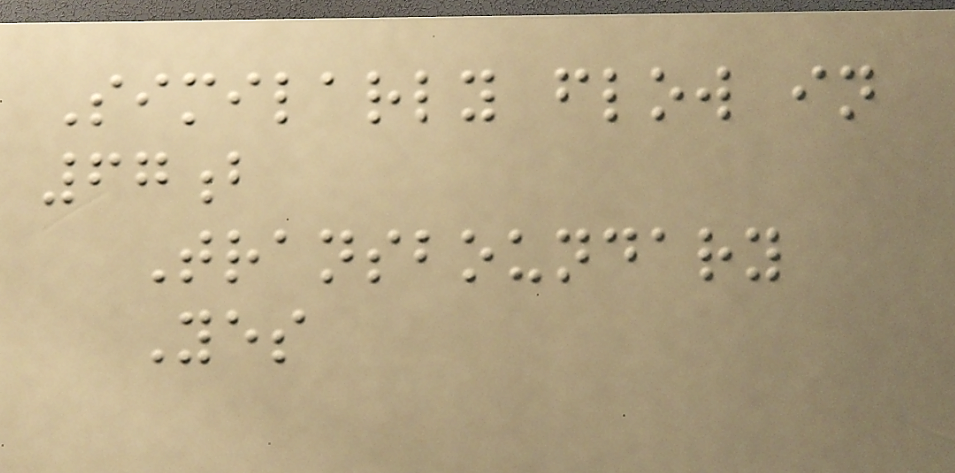Similarly flow in
67b
Transboundary
Yes
